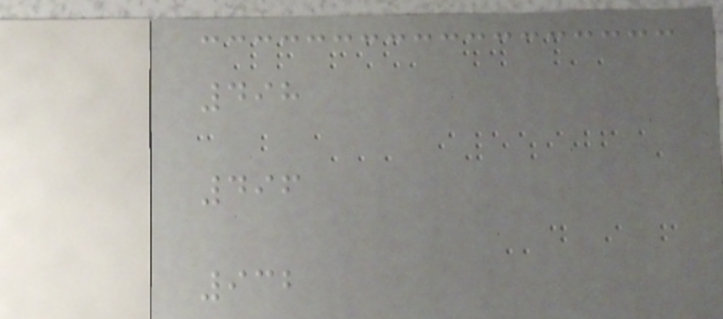498
496
932
